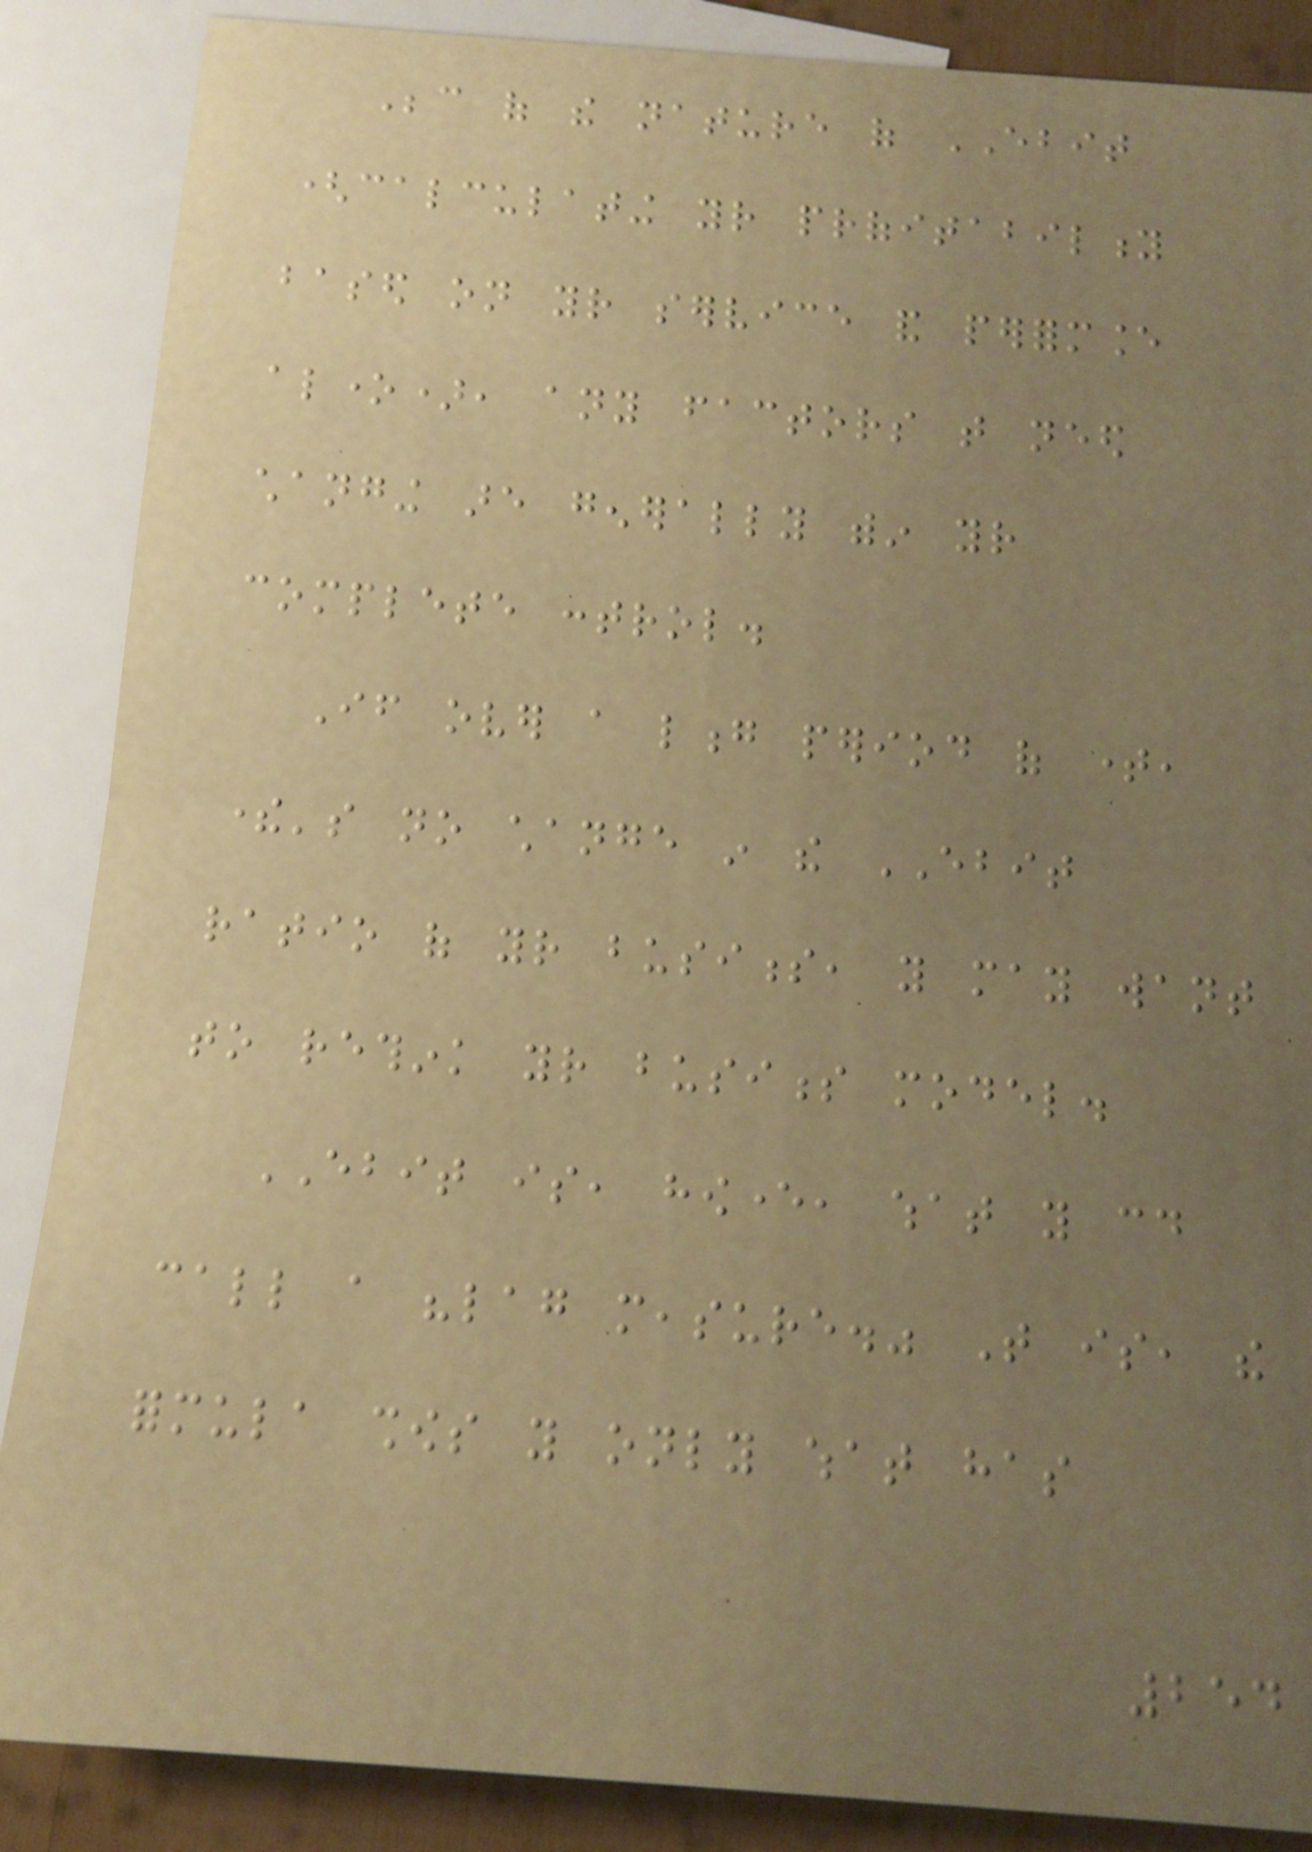Because of the nature of EBIT
(calculating your profitability
based on your service and performance
alone), any factors that need
changing are generally within your
complete control.
If over a long period of time,
there's no change in the EBIT
ratio of your business, you may want
to rethink your business model.
EBIT is, however, what you could
call a "lag measure." That is, the
formula shows you only what has
254
